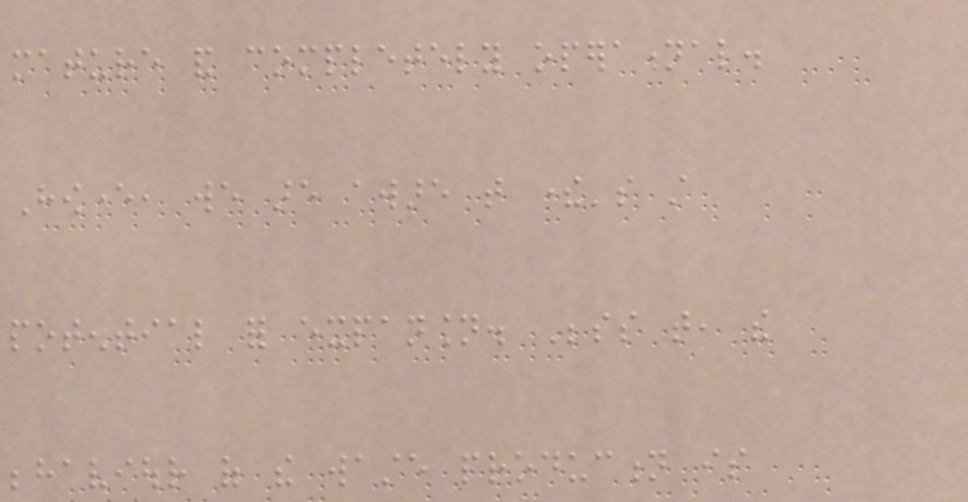mature and completely operational.
However, we are aware that there's still
potential for expansion. Besides that, the
behaviour of the waste production is
